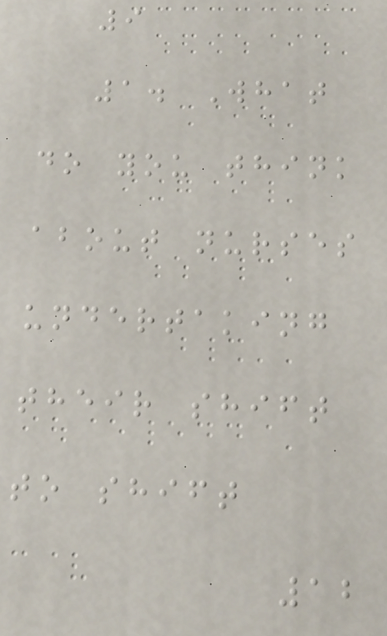9
1. What
do you think
about nurses
undertaking
their shift
to shift
12
